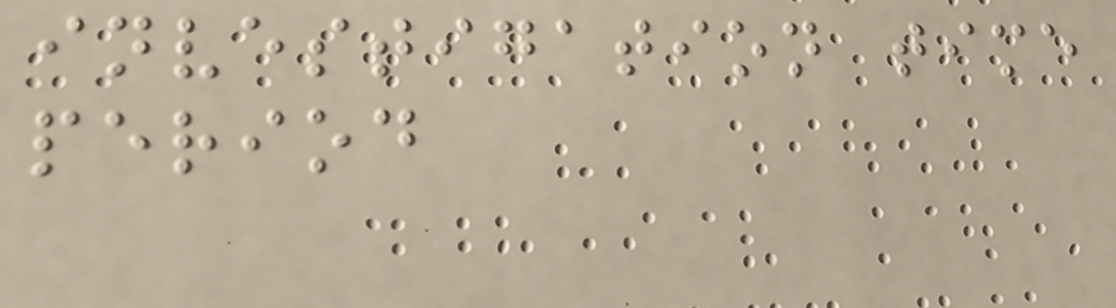investigation time
period
